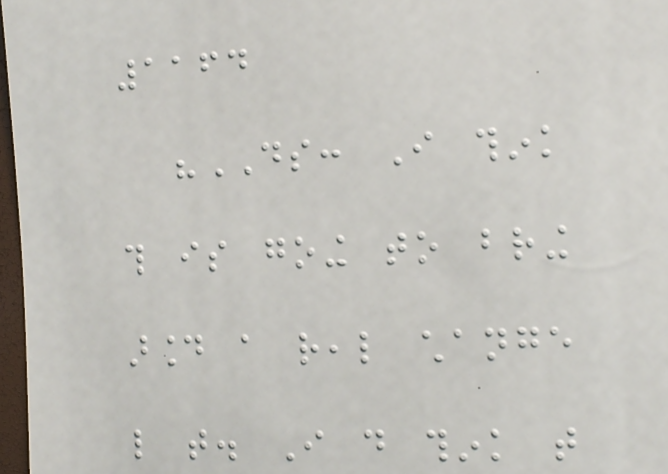1164
"DS: I think
this is going to bring
around a real change
like that. I do think that
